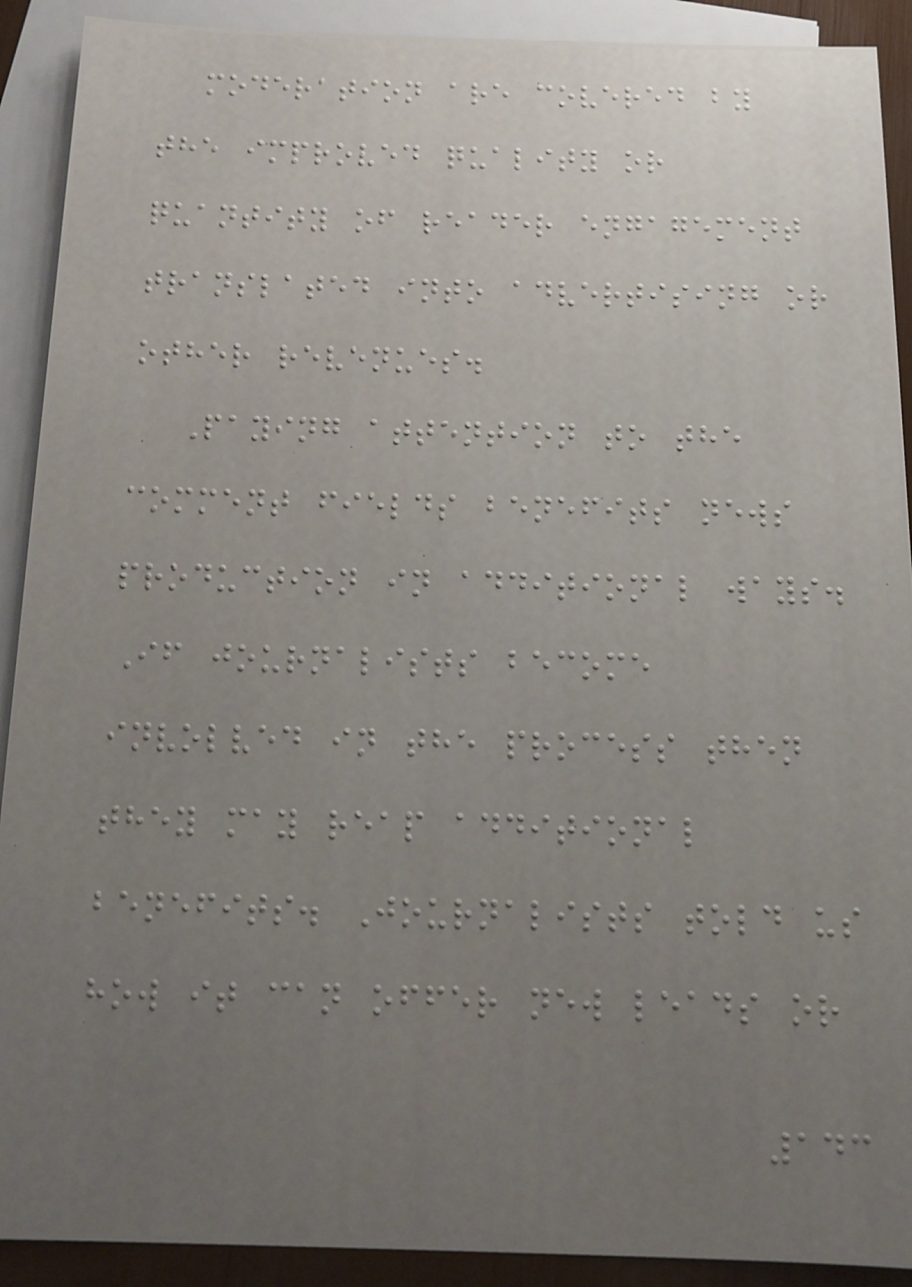moderation are covered by
the improved quality or
quantity of reader engagement
translated into advertising or
other revenues.
Paying attention to the
comment fields benefits news
production in additional ways.
If journalists become
involved in the process then
they may reap additional
benefits. Journalists told us
how it can offer new leads or
143
